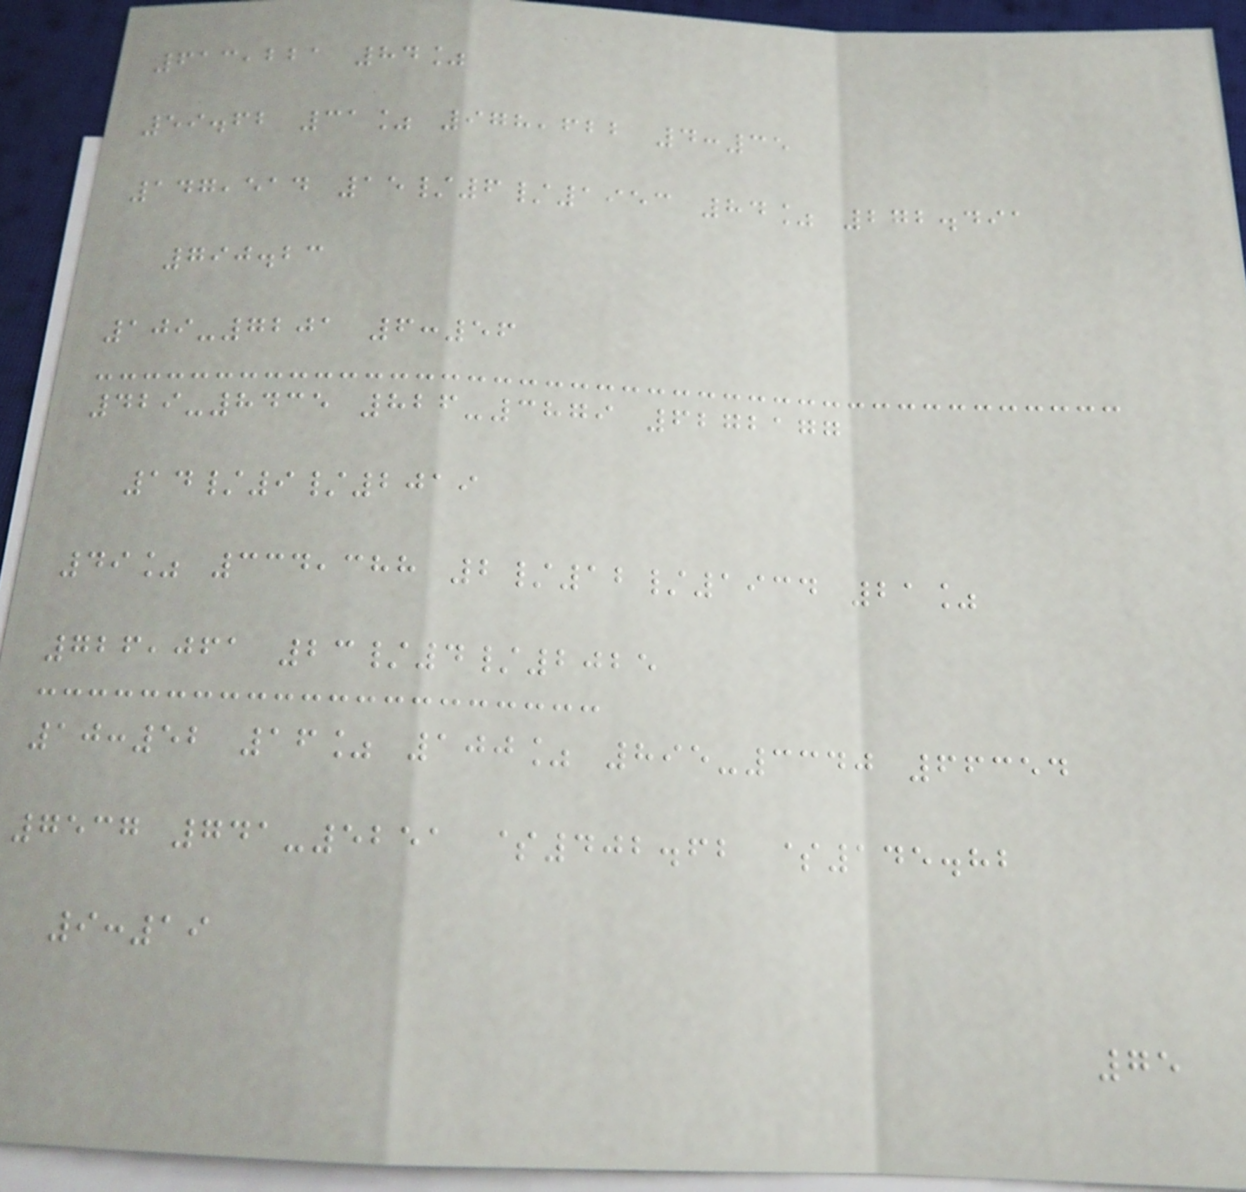613,221 84%
59.62 31% 978,622 4:35
147,514 15/6/1953 84% 272.491
790.23
109-7201 6:56
429-8435 826-3879 6272177
14/9/2019
49% 334,388 2/12/1934 21%
726,061 23/4/2025
10:52 16% 100% 895-3340 66354
7537 741-5251 $402.62 $145.82
9:19
75
